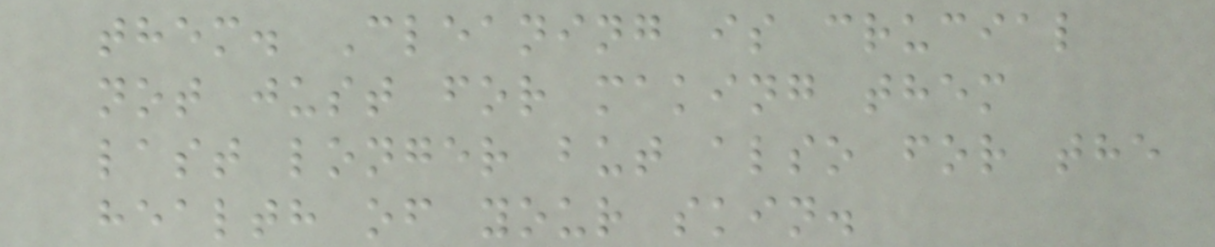them. Cleaning is crucial
not just for making them
last longer but also for the
health of your skin.
